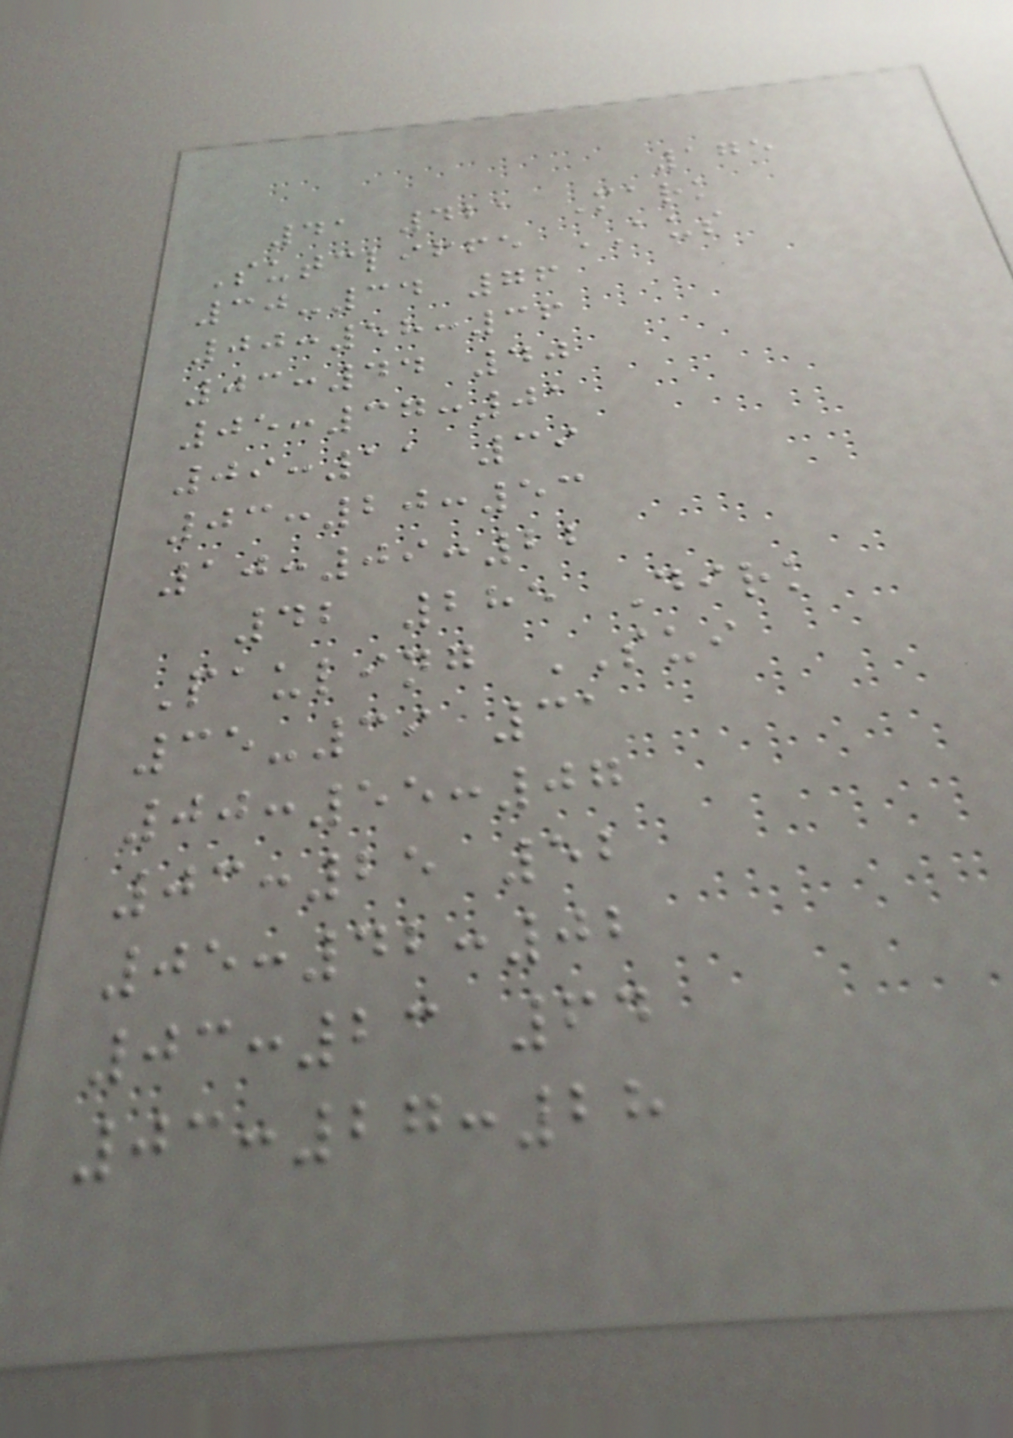175
41 421 Mark
Sutcliffe AUS
30-34 76
00:58:36
03:44 40
05:37:01
09:11 39
03:20:53
10:09:22
42 285 Dirk
Pauling SUI
35-39 31
00:55:07
03:25 52
05:42:02
03:23 64
03:27:28
